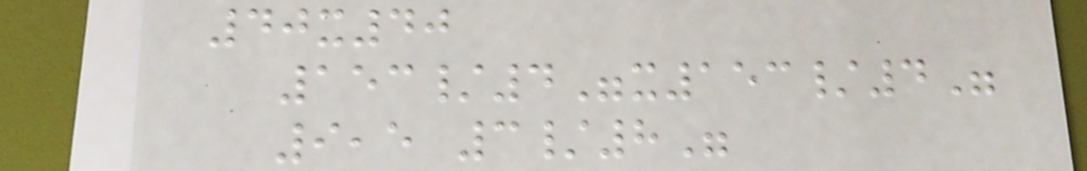40x40
153/4"x153/4"
9,5 3/8"
